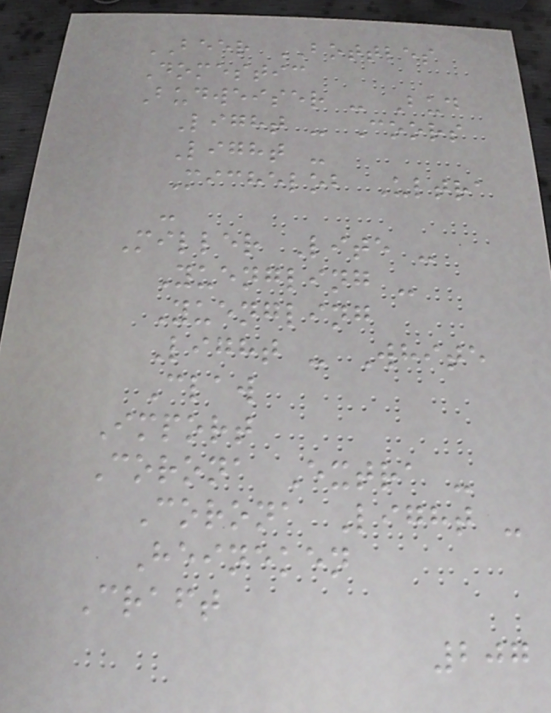BEER BOTTLES
Domestic
Budweiser - Bud
Light - Coors
Light -
Michelob Ultra
-
Miller Lite -
Yuengling -
Yuengling
Light - White
Claw
Import
Corona Extra -
Corona Light -
Heineken
Craft
207
